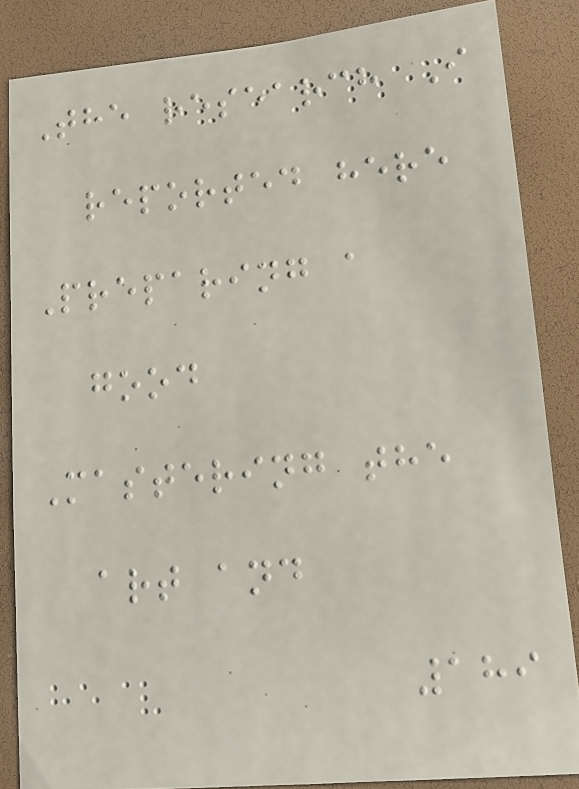The research I
reported here
Preparing a
good
Mastering the
art and
189
